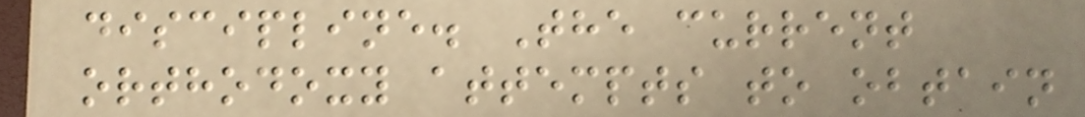discipline. The current
orthodoxy attempts to obtain
